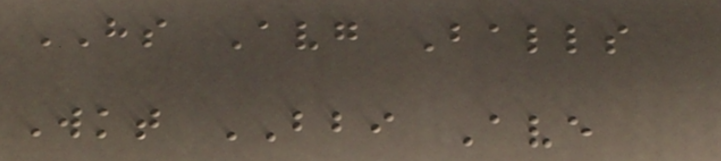HS Avg Balls
Wkt BBI Ave
